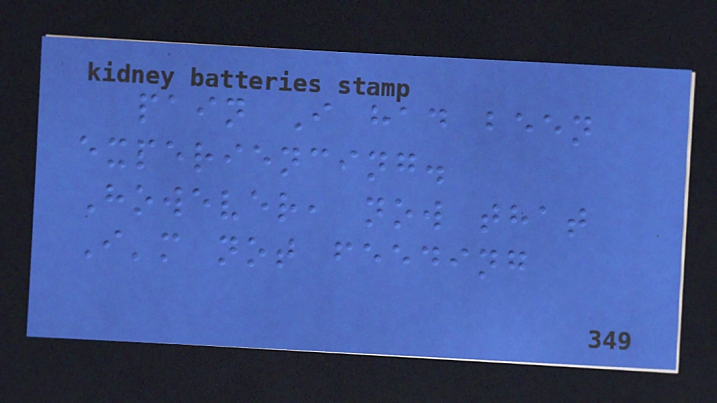pain I had been
experiencing.
However, now that
I'm not feeding
